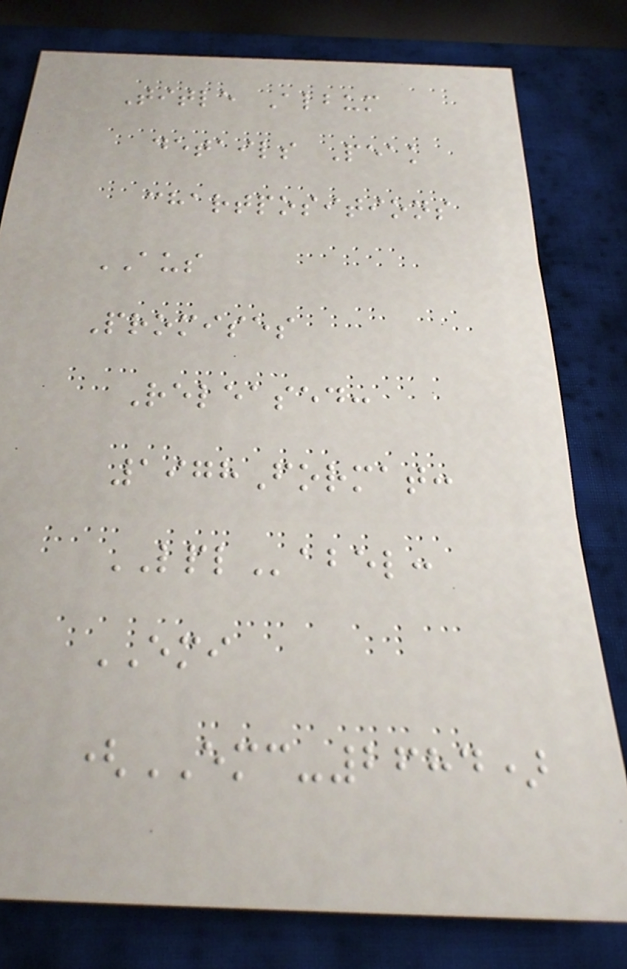Title Album
details Peak
chartpositions
AUS
Promises
Released:
1978Format:
LPLabel:
EMI
(EMC-2684)
